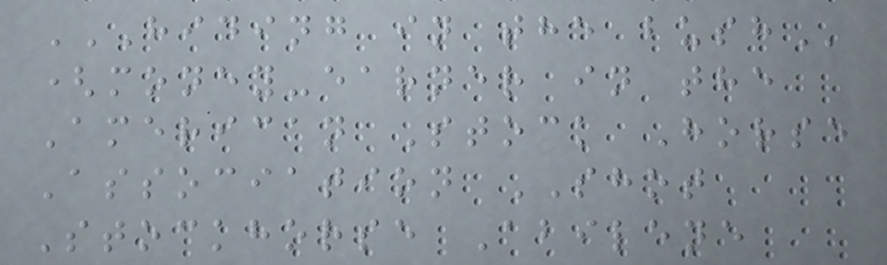HIDING IN THE BUSH
(money-earner in the
American Stock Horse
Association SHOT
Stockhorse Abilene
